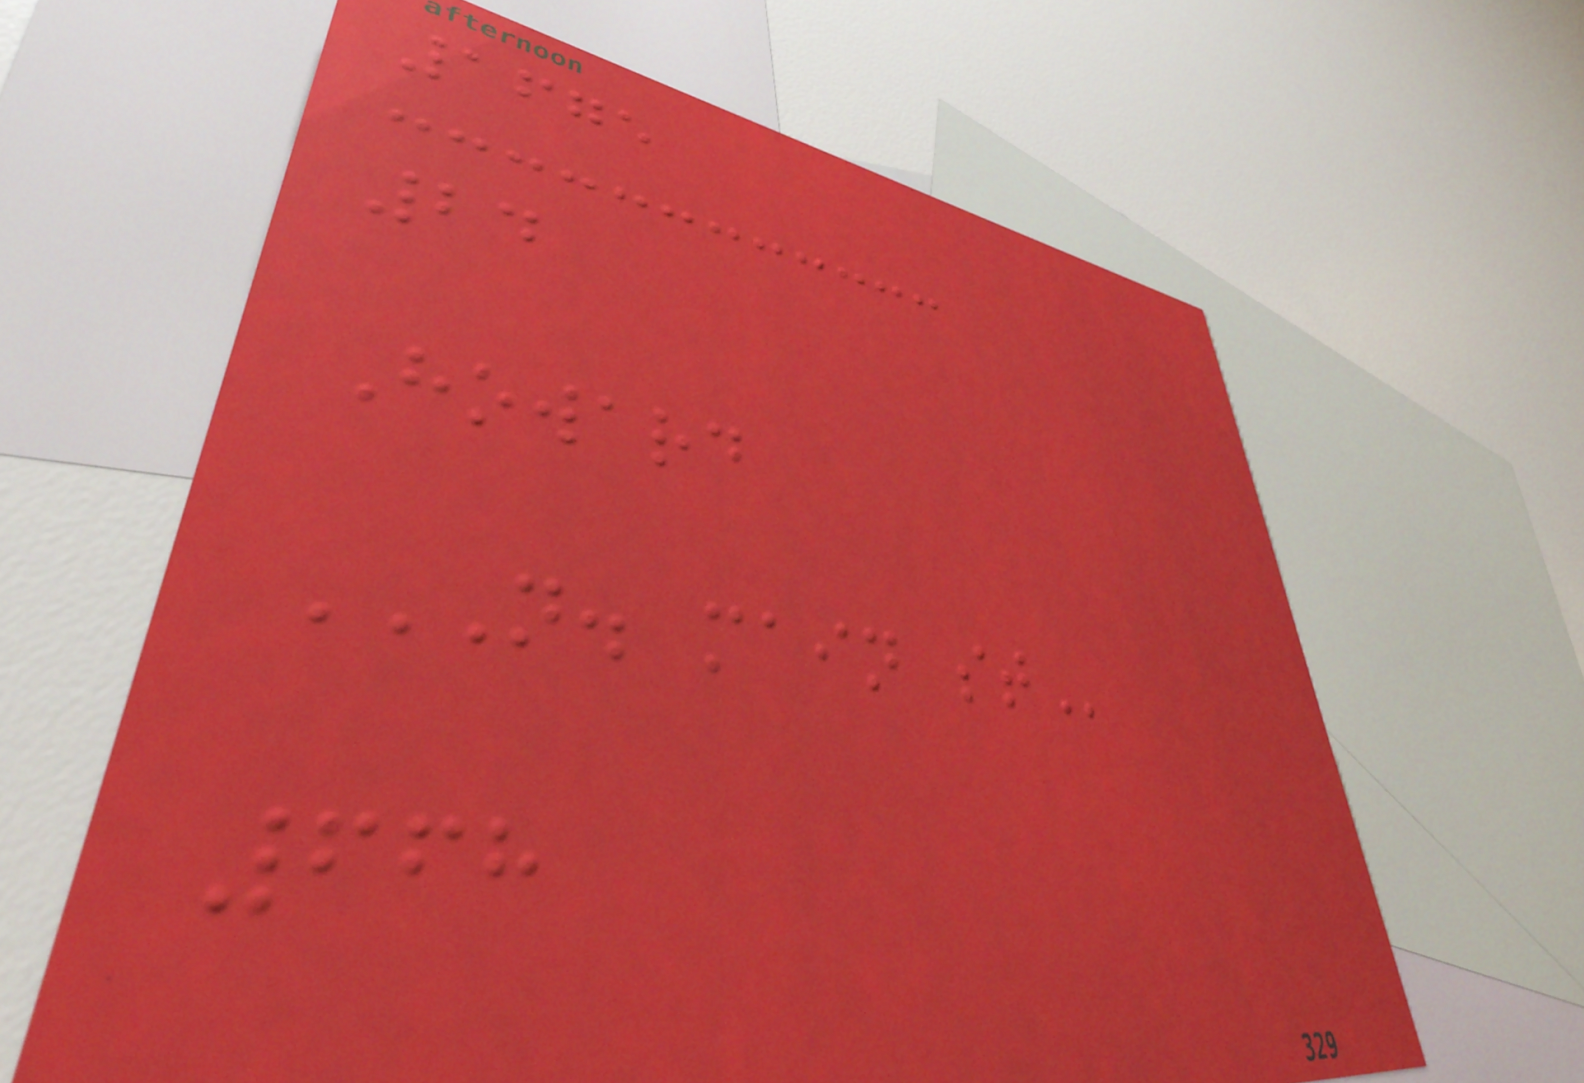1675
24
Howard
N. MAIN ST
668
